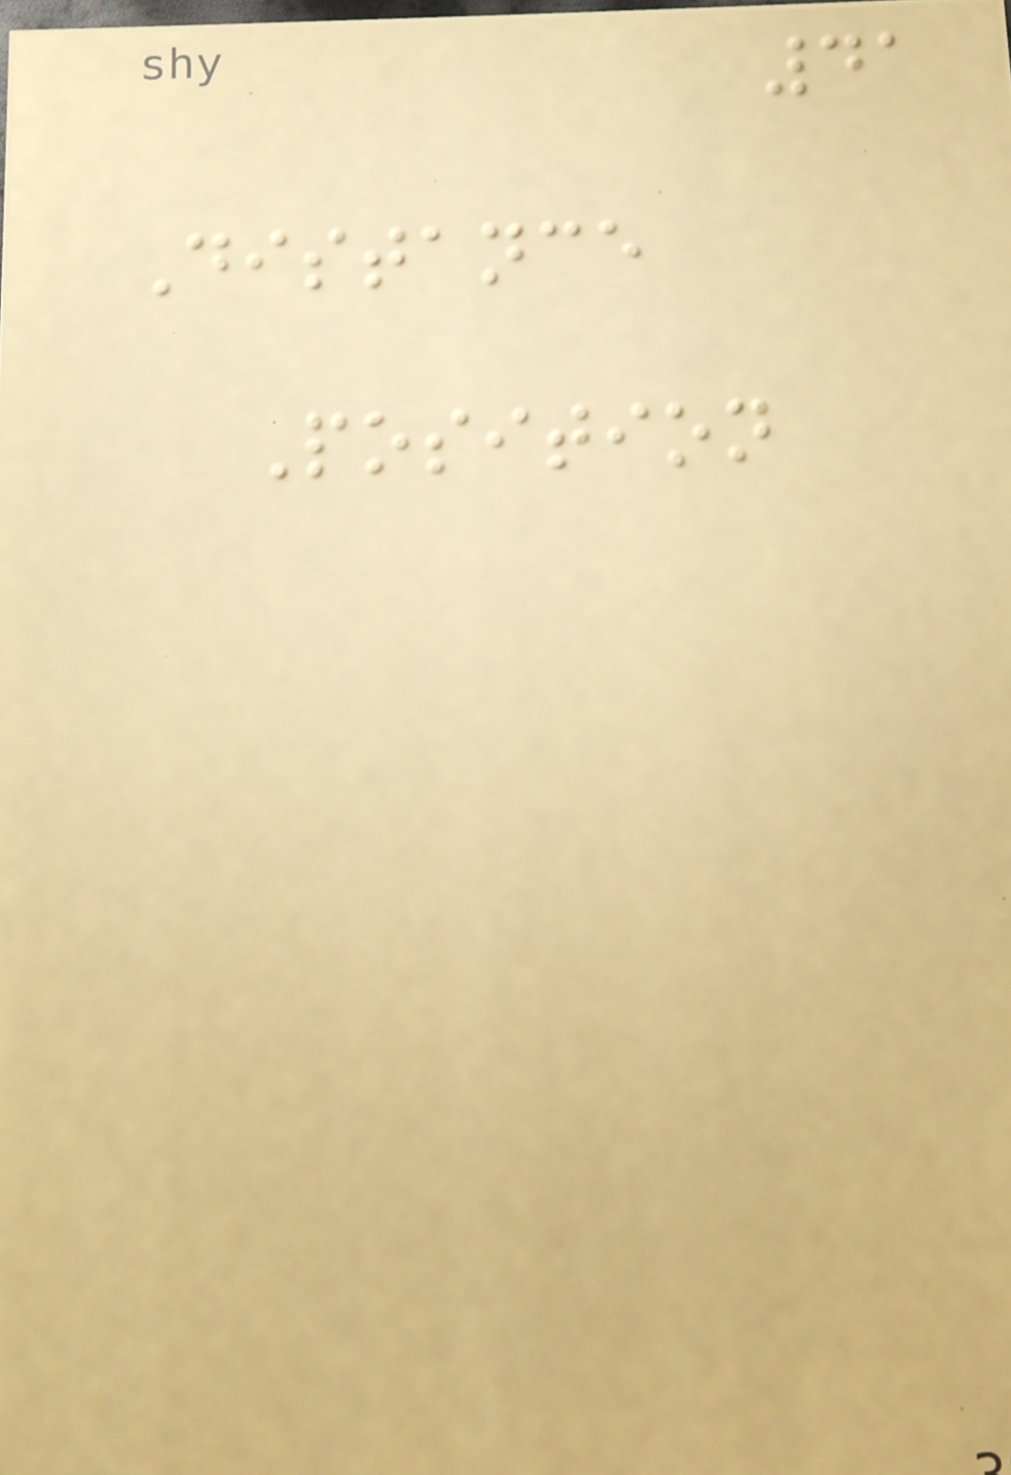41
Distance
Position
